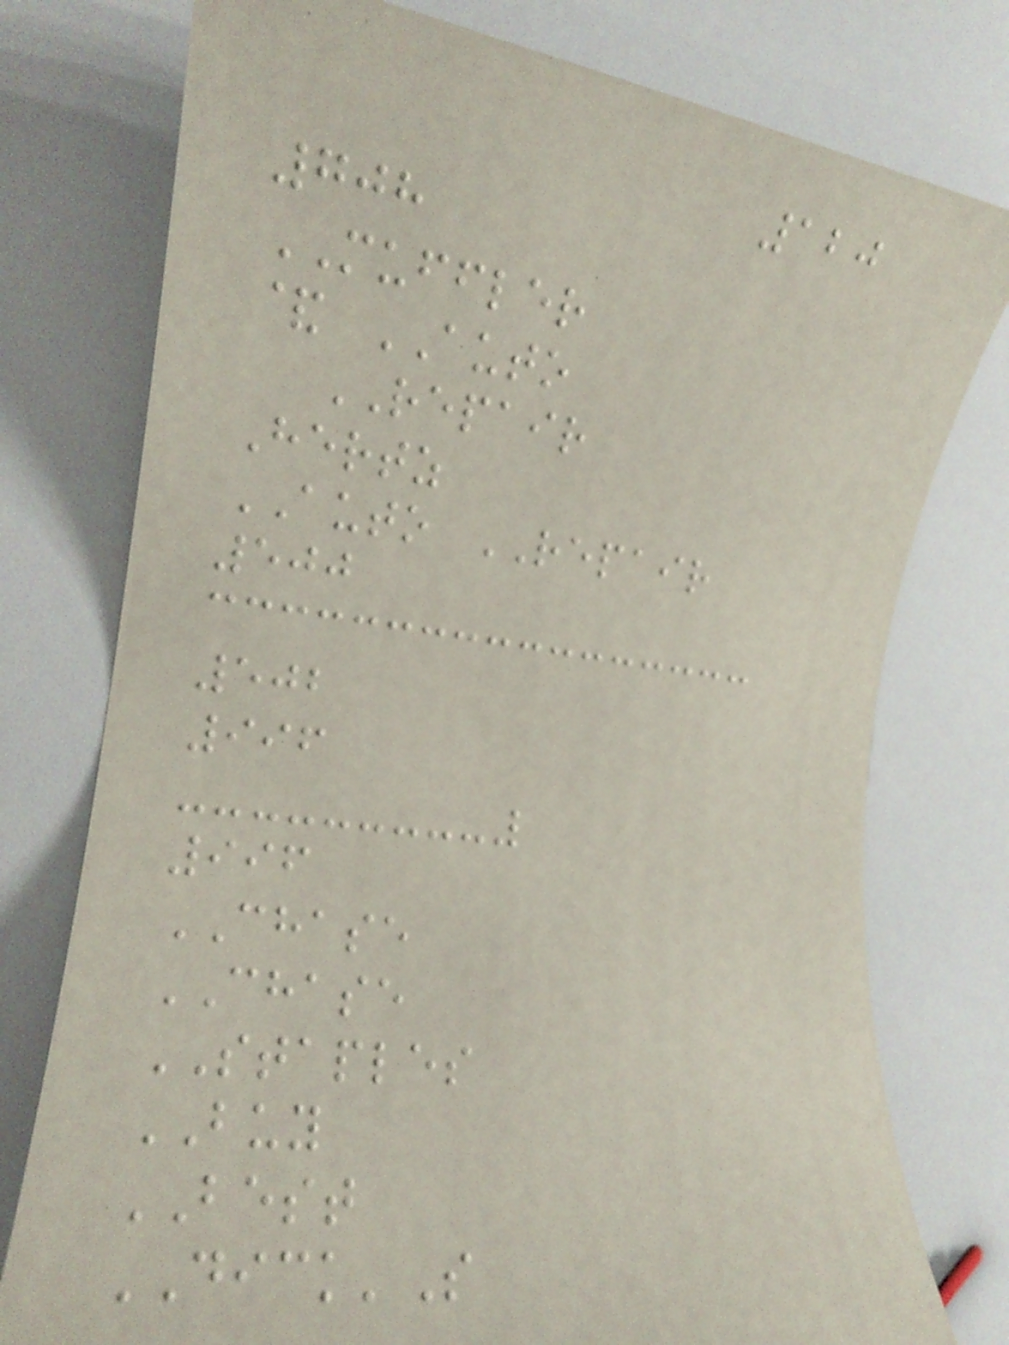120
708
MUFFLER
& AUTO
REPAIR
Hertz
AUTO REPAIR
500
502
996
996
CHASE
CHASE
STAPLES
BUY
BEST
DICK'S
